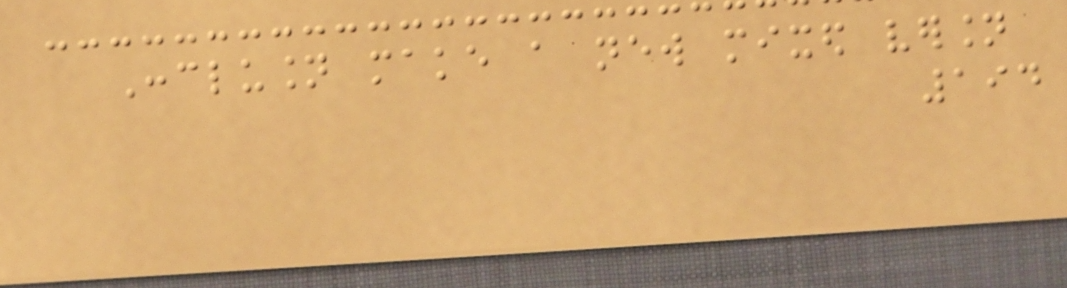Conclusion make a new mixed version
194
